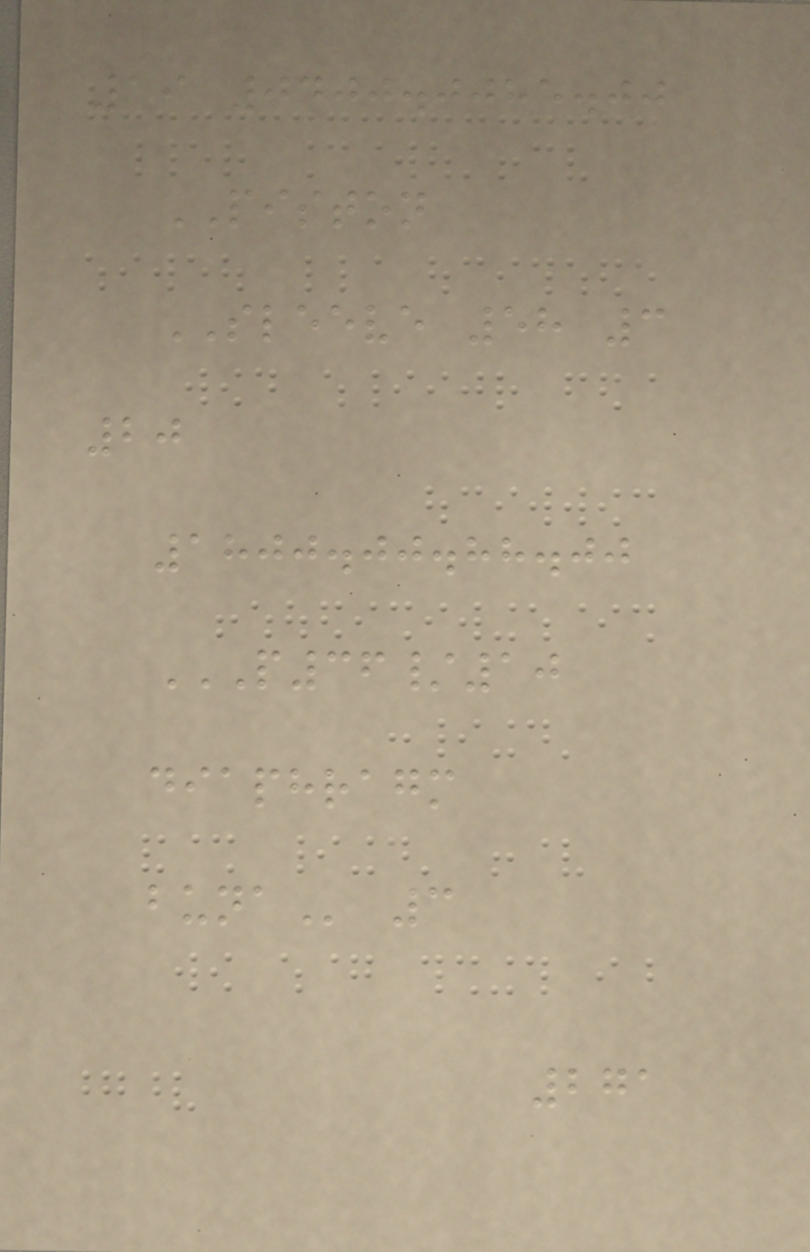19 0400.0085.00
PISTON
SLEEVE 58 3
20
1800.00.88.00
P36/10
DIAPHRAGM
BUNA 3
271
